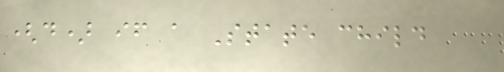(d) if a State child
